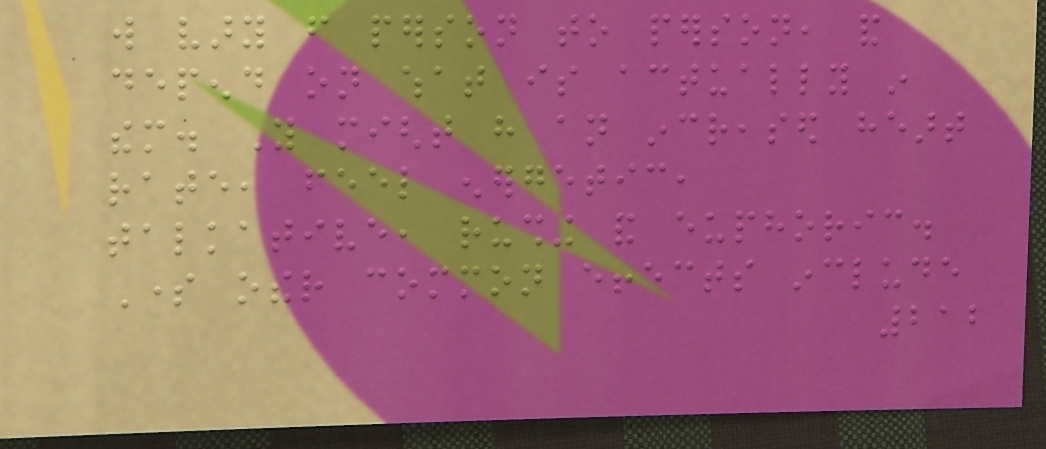will vary from person to person, and
depend on what is actually in
them. You might have an increased heart
rate, feel energetic,
talkative, rushing and euphoric.
Some other common effects include
212
